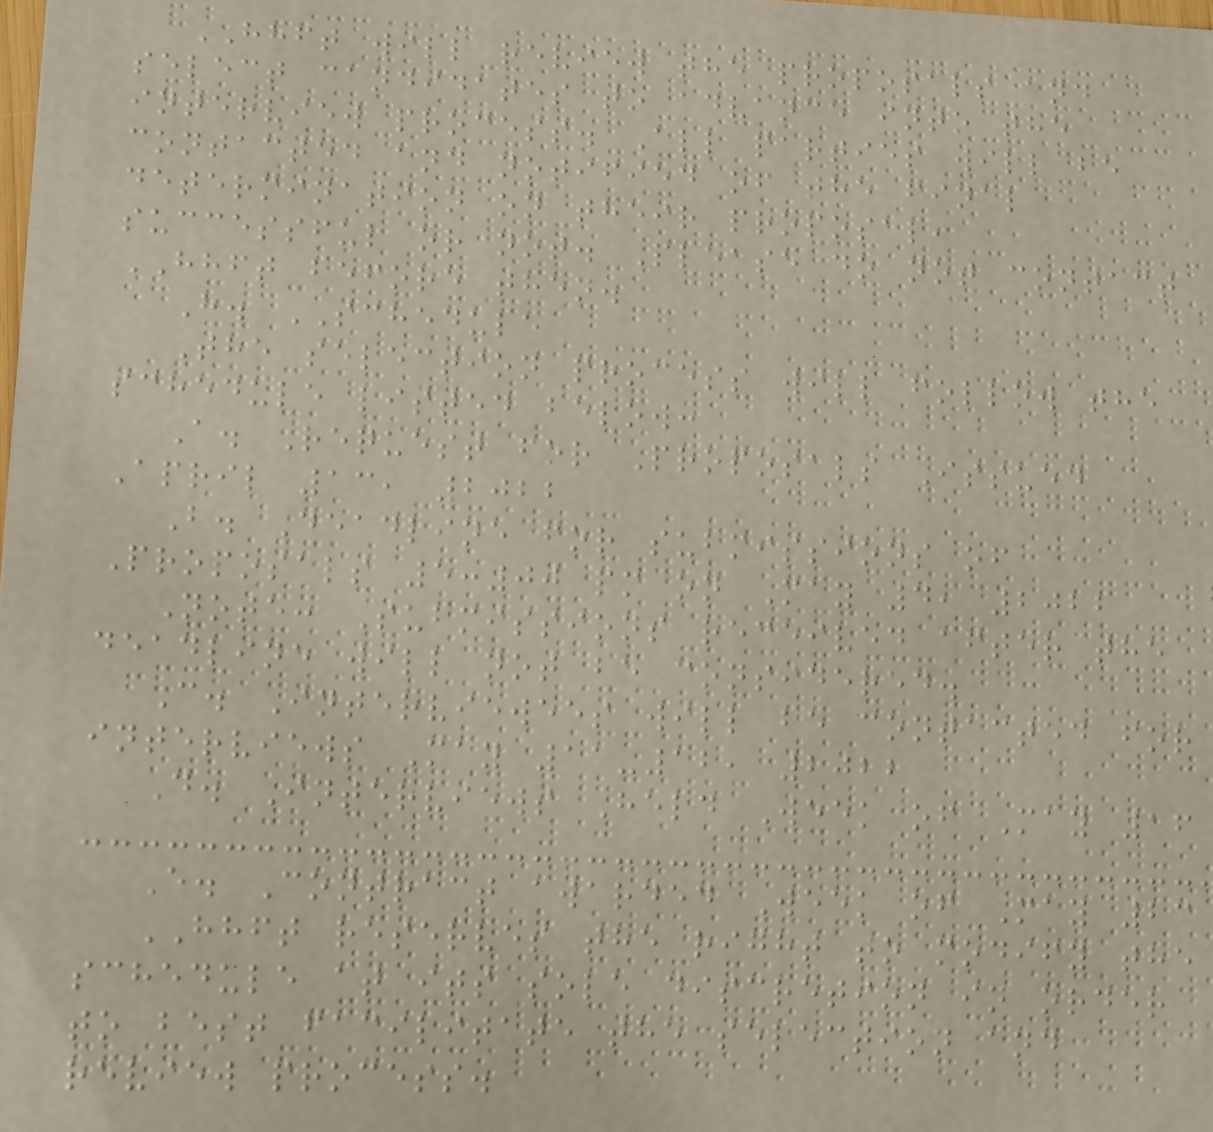HHFT will review the proposals and
select candidates to advance into the
interview process. All parties will be
contacted and notified of the final
determination on their proposal,
successful or not. Please do not contact
HHFT before then.
H. SCHEDULE
The selection process will follow the
schedule listed below:
A. Request for Proposals Issued
April 13, 2022
B. Deadline for submissions of
Proposals 5:00 pm on May 4, 2022
Note: Submissions received after the
deadline will not be considered.
C. Interviewees will be contacted for
interviews May 11-12, 2022
D. Interviews Held Week of May 16
E. Contract awarded Week of May 23
HHFT reserves the right to modify the
schedule at its sole discretion in order
to best facilitate the selection and
review process.
